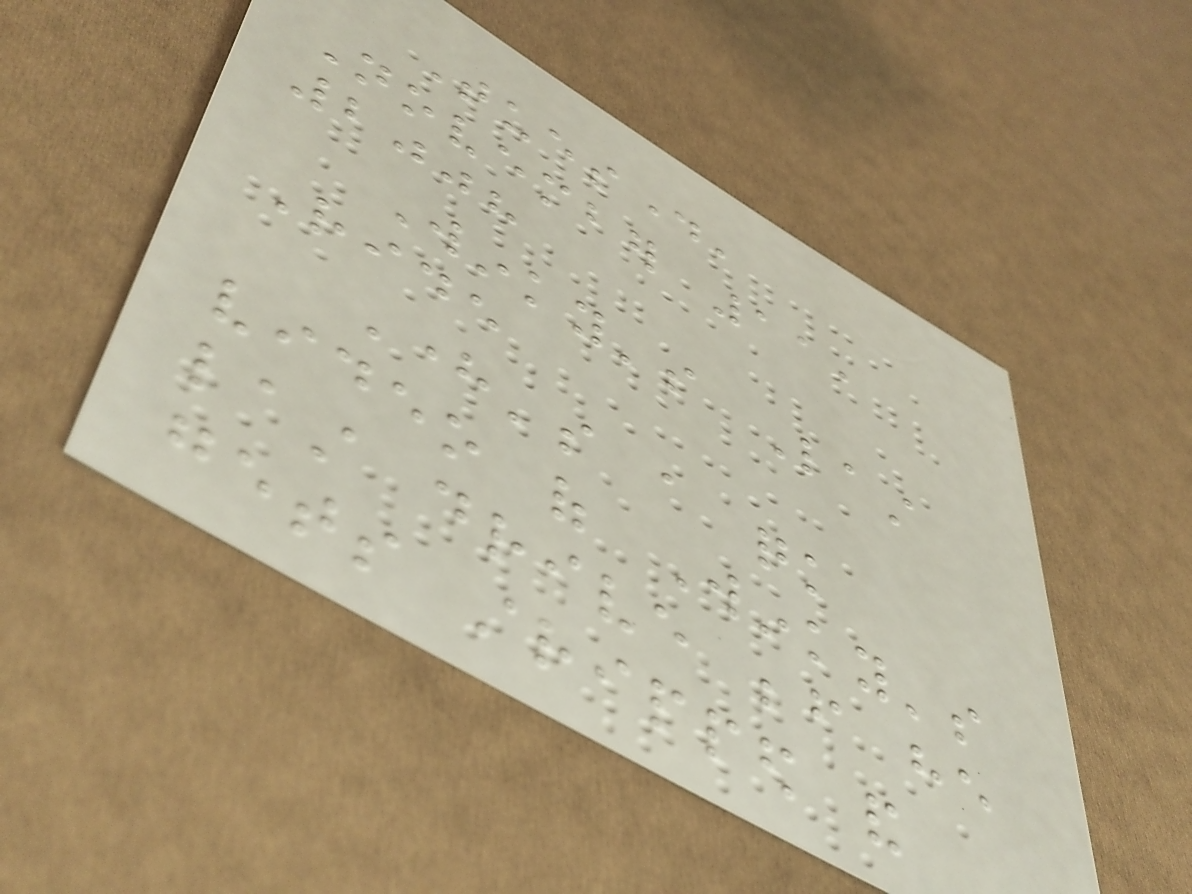Tuesday,
November 11,
2008
Winky's Last
Ride
Here's a quick
video of Winky's
last drive before he
gets stripped and
